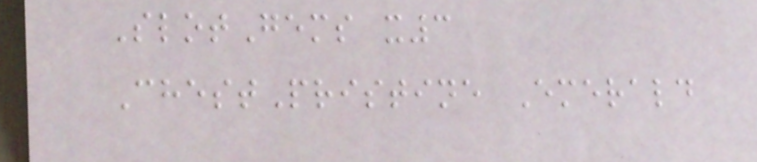SlotGems x3
ChestPristine Emerald
